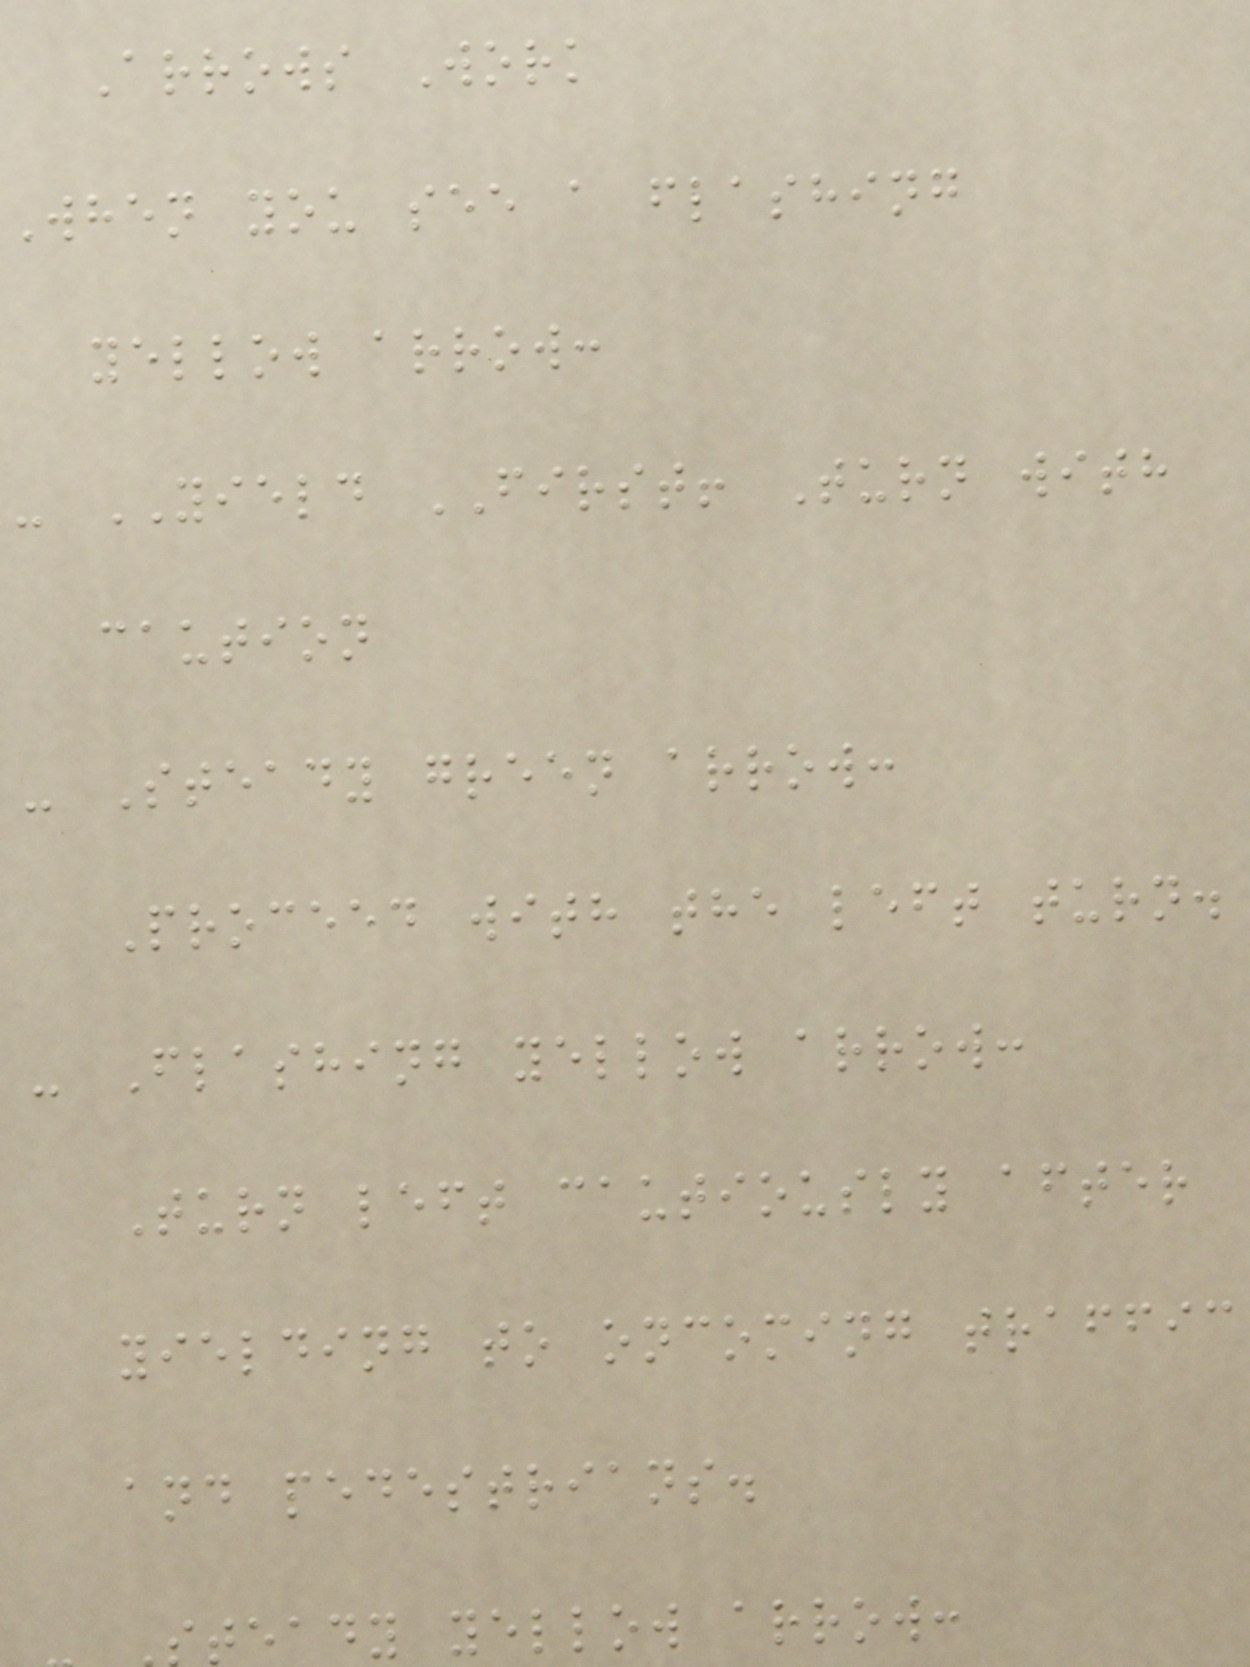Arrows Work
When you see a flashing
yellow arrow:
- YIELD FIRST! Turn with
caution
- Steady green arrow:
Proceed with the left turn.
- Flashing yellow arrow:
Turn left cautiously after
yielding to oncoming traffic
and pedestrians.
teady yellow arrow:
